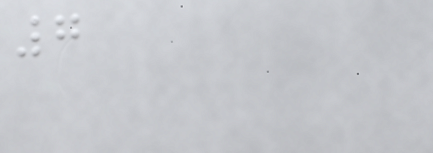7
